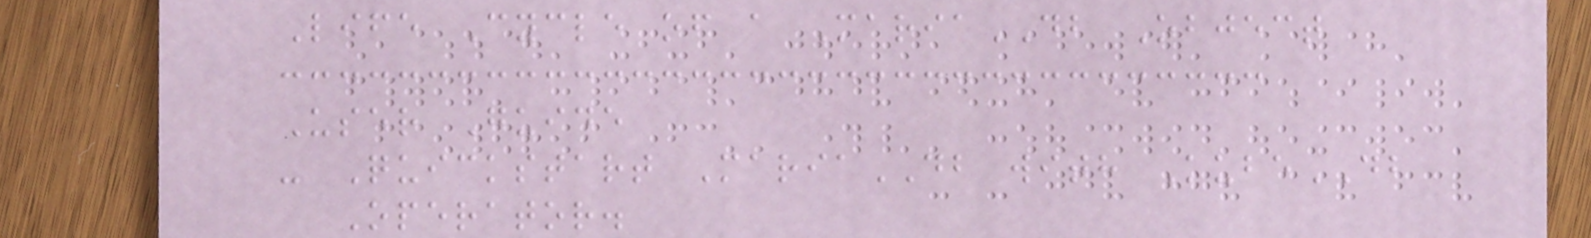Life Cycle of a MariaDB Object
User Guide
- Quickstart MariaDB with KubeDB
Operator.
